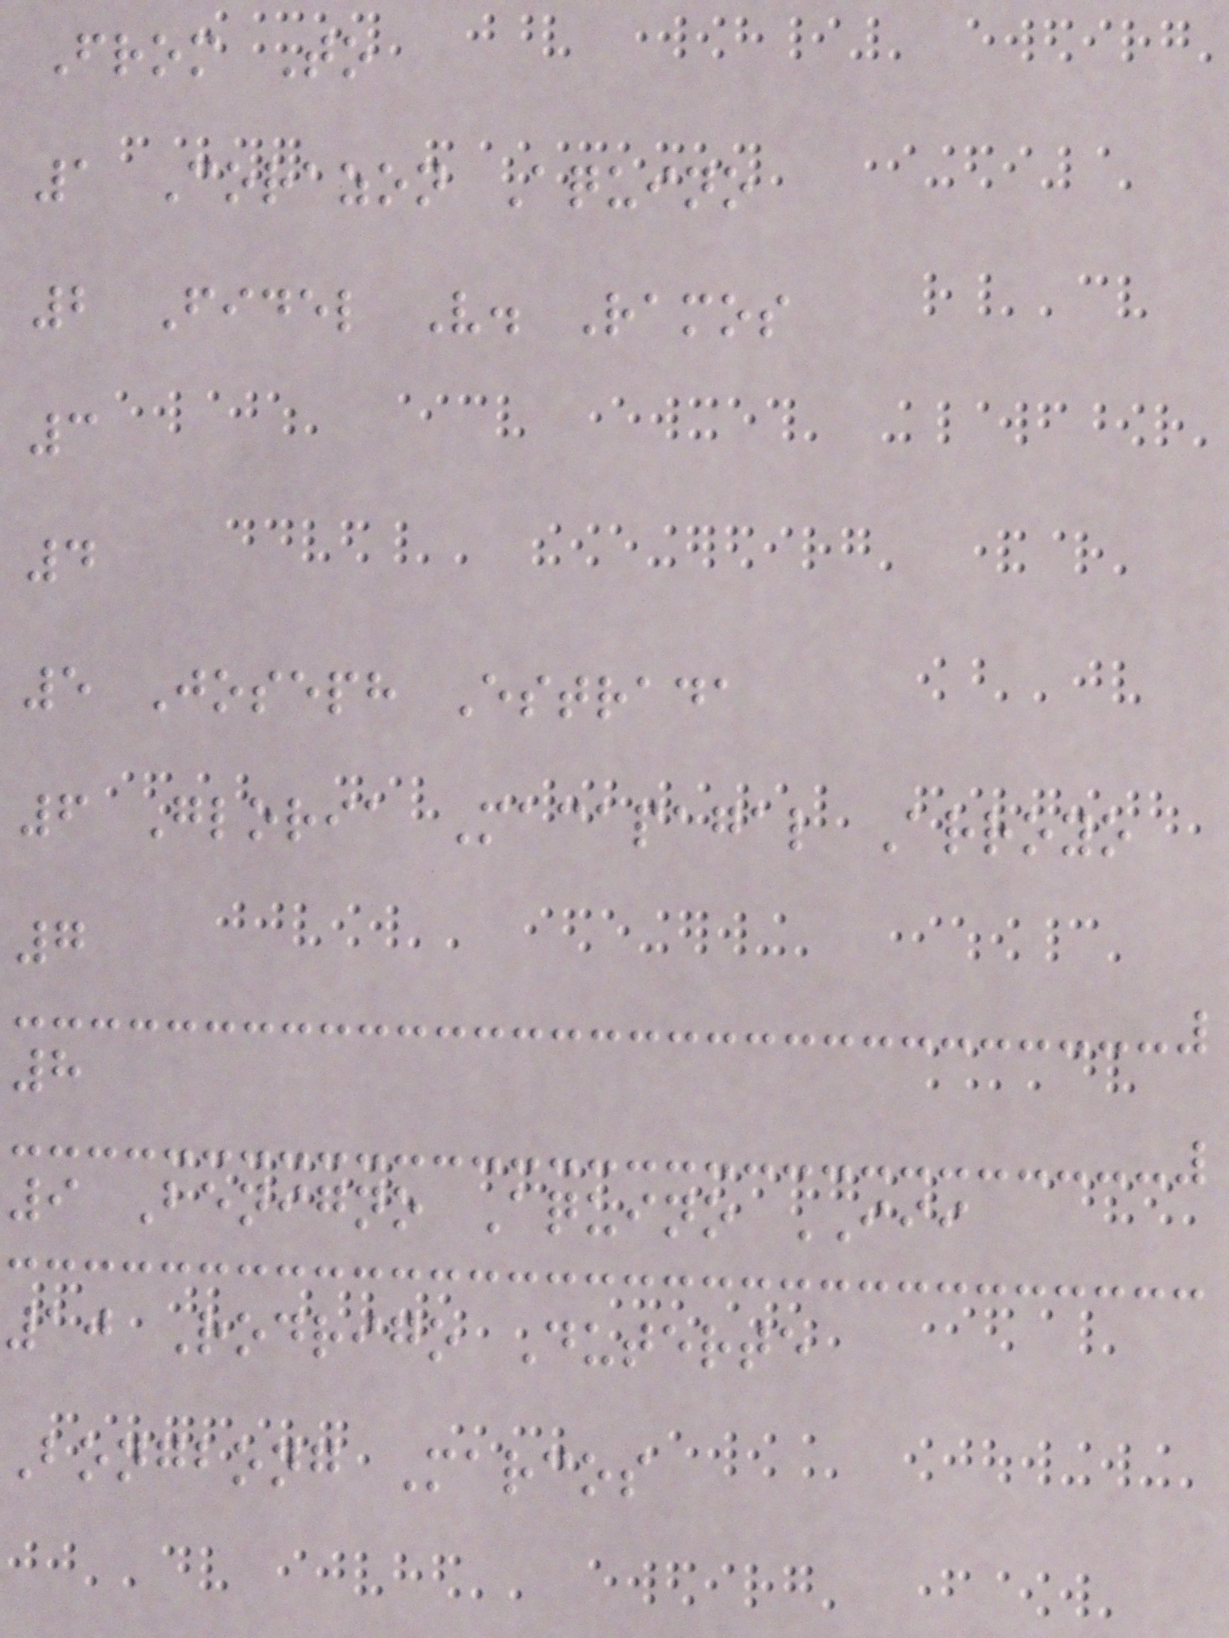From To
1 Corazon Aquino
2 Fidel V. Ramos
3
4
5 Joseph Estrada
6 Gloria Macapagal Arroyo
7
8
9 Benigno Aquino III
10 Rodrigo Duterte
Bongbong Marcos
